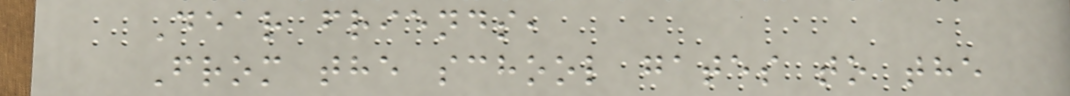Dear friends,
From the school gates to the
